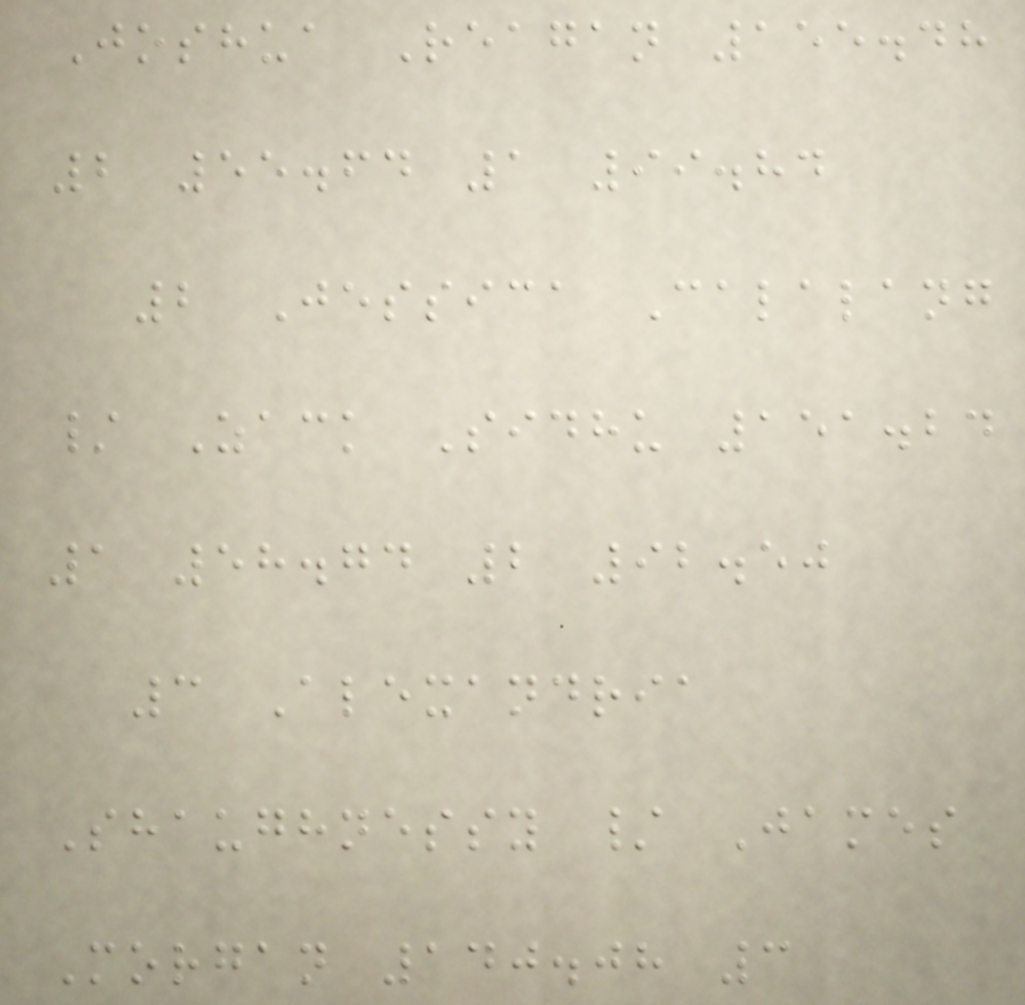Joshua Reagan 155.48
2 55.64 1 99.84
2 Jessica Calalang
/ Zack Sidhu 151.24
1 58.74 2 92.50
3 Alexandria
Shaughnessy / James
Morgan 140.08 3
